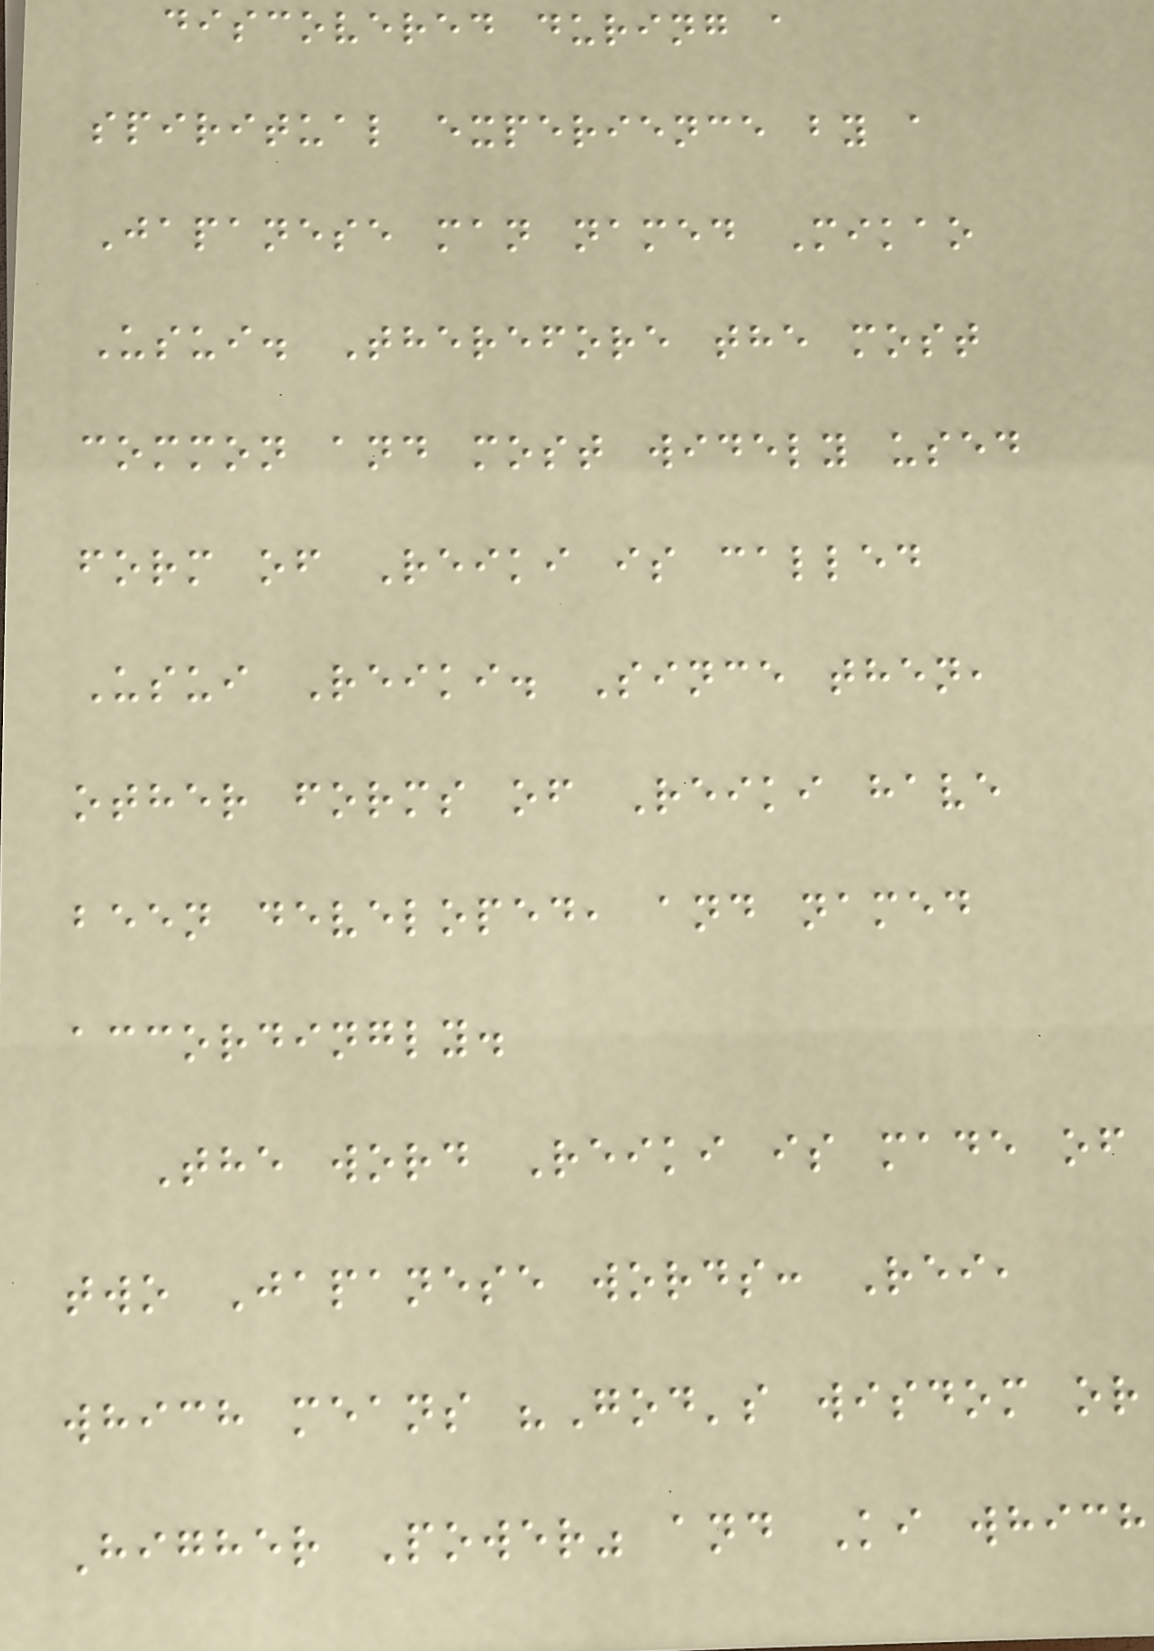discovered during a
spiritual experience by a
Japanese man named Mikao
Usui. Therefore the most
common and most widely used
form of Reiki is called
Usui Reiki. Since then,
other forms of Reiki have
been developed, and named
accordingly.
The word Reiki is made of
two Japanese words: Rei,
which means "God's wisdom or
Higher Power" and Ki which
